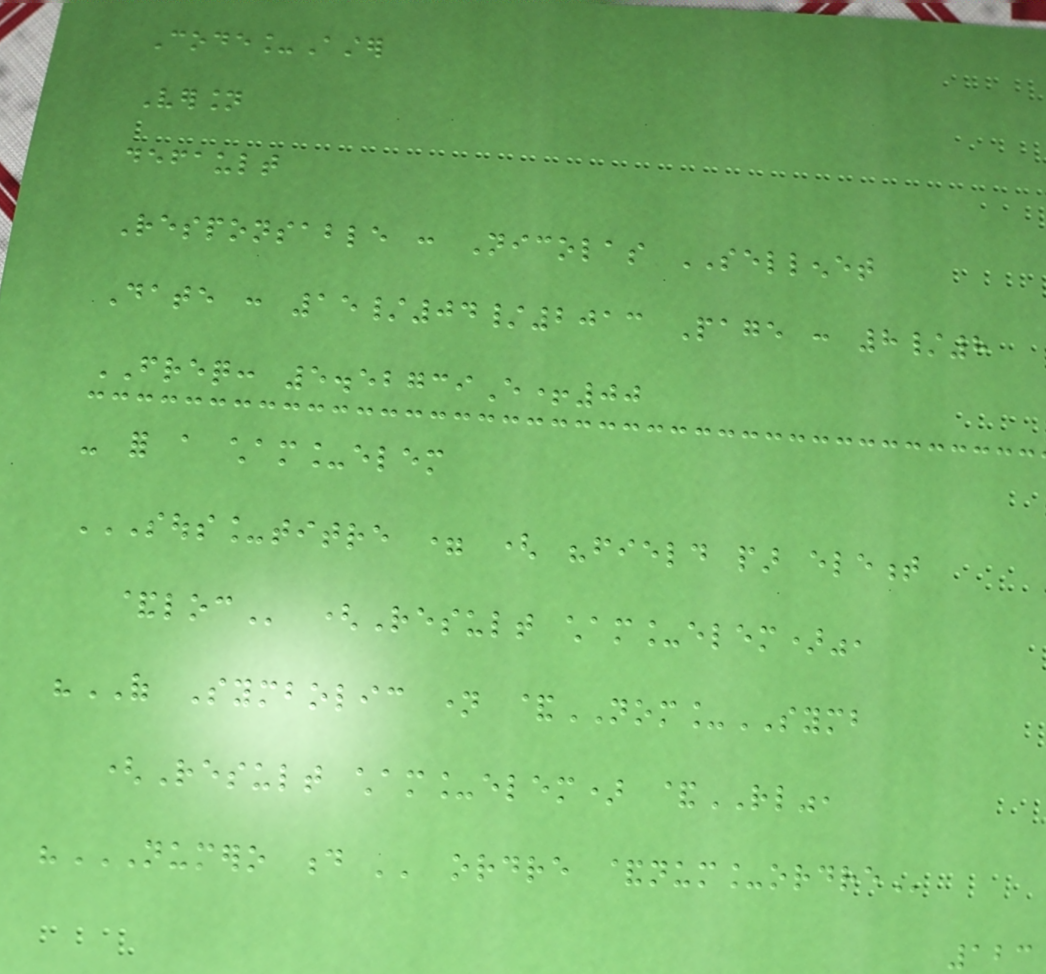Code_Aster
Version
default
Responsable : Nicolas SELLENET
Date : 15/04/2013 Page : 8/8
FREQ: 5.52739E+00
- for a cham_elem
SOUS_TITRE = ( "FIELD PAR ELEMENT
&LOC (Result cham_elem)",
"OF Symbolic name &NOM_SYMB
(Result cham_elem) &RL",
"NUMERO D '' ORDRE &NUM_ORDRE
123
